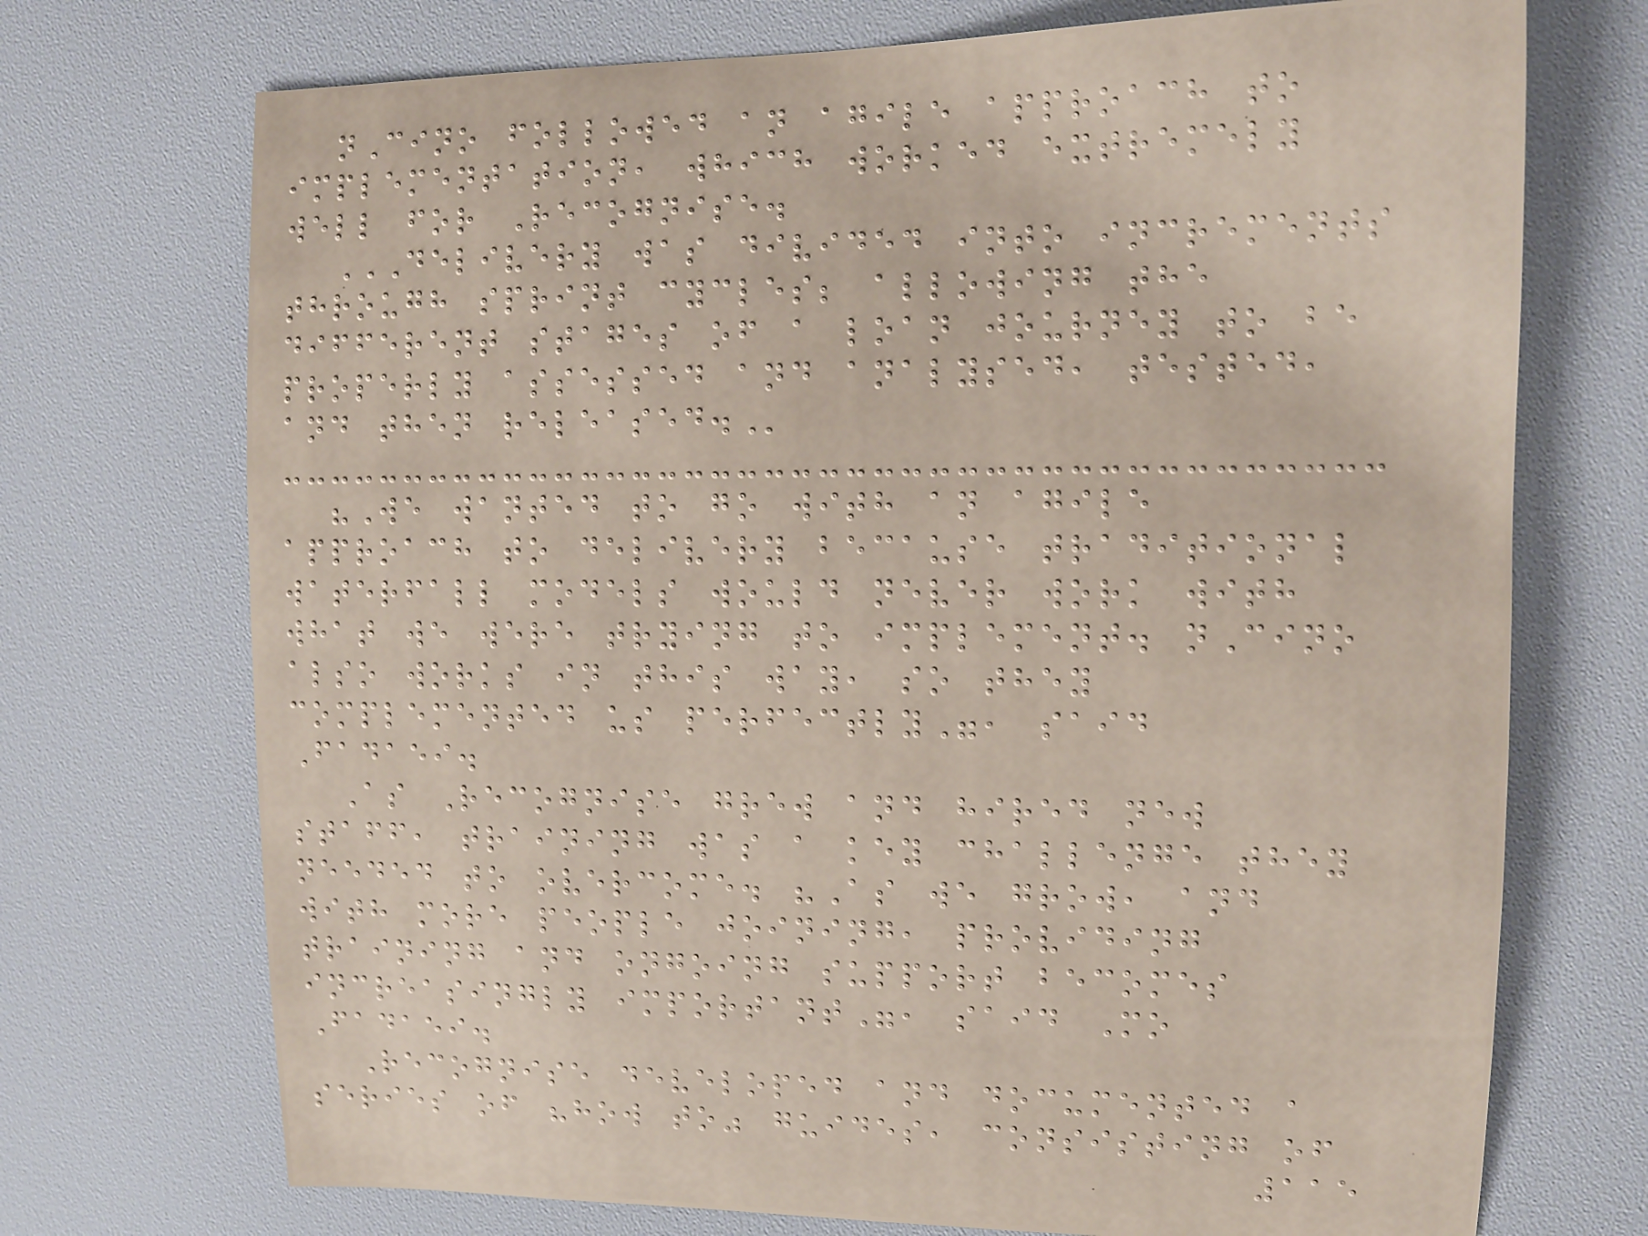nCino followed an agile approach to
implementation, which worked extremely
well for Recognise.
DELIVERY WAS DIVIDED INTO INCREMENTS
THROUGH SPRINT CYCLES; ALLOWING THE
DIFFERENT STAGES OF A LOAN JOURNEY TO BE
PROPERLY ASSESSED AND ANALYSED, TESTED,
AND THEN RELEASED.
"We wanted to go with an agile
approach to delivery because traditional
waterfall models would never work with
what we were trying to implement. nCino
also works in this way, so they
complemented us perfectly", said
Fadaei.
As Recognise grew and hired new
staff, training was a key challenge they
needed to overcome. "As we grow, and
with more people joining, providing
training and ongoing support becomes
increasingly important", said Mo
Fadaei.
Recognise developed and documented a
series of "how to" guides, consisting of
115
